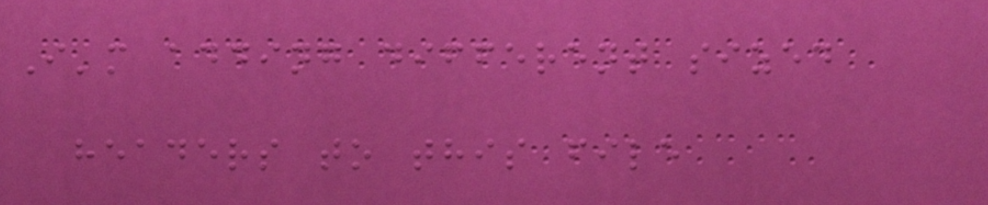I'm adding different sized
headers to this file
